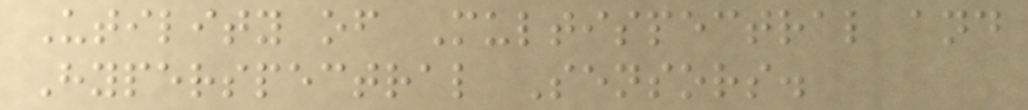Utility of Multispectral and
Hyperspectral Sensors.
